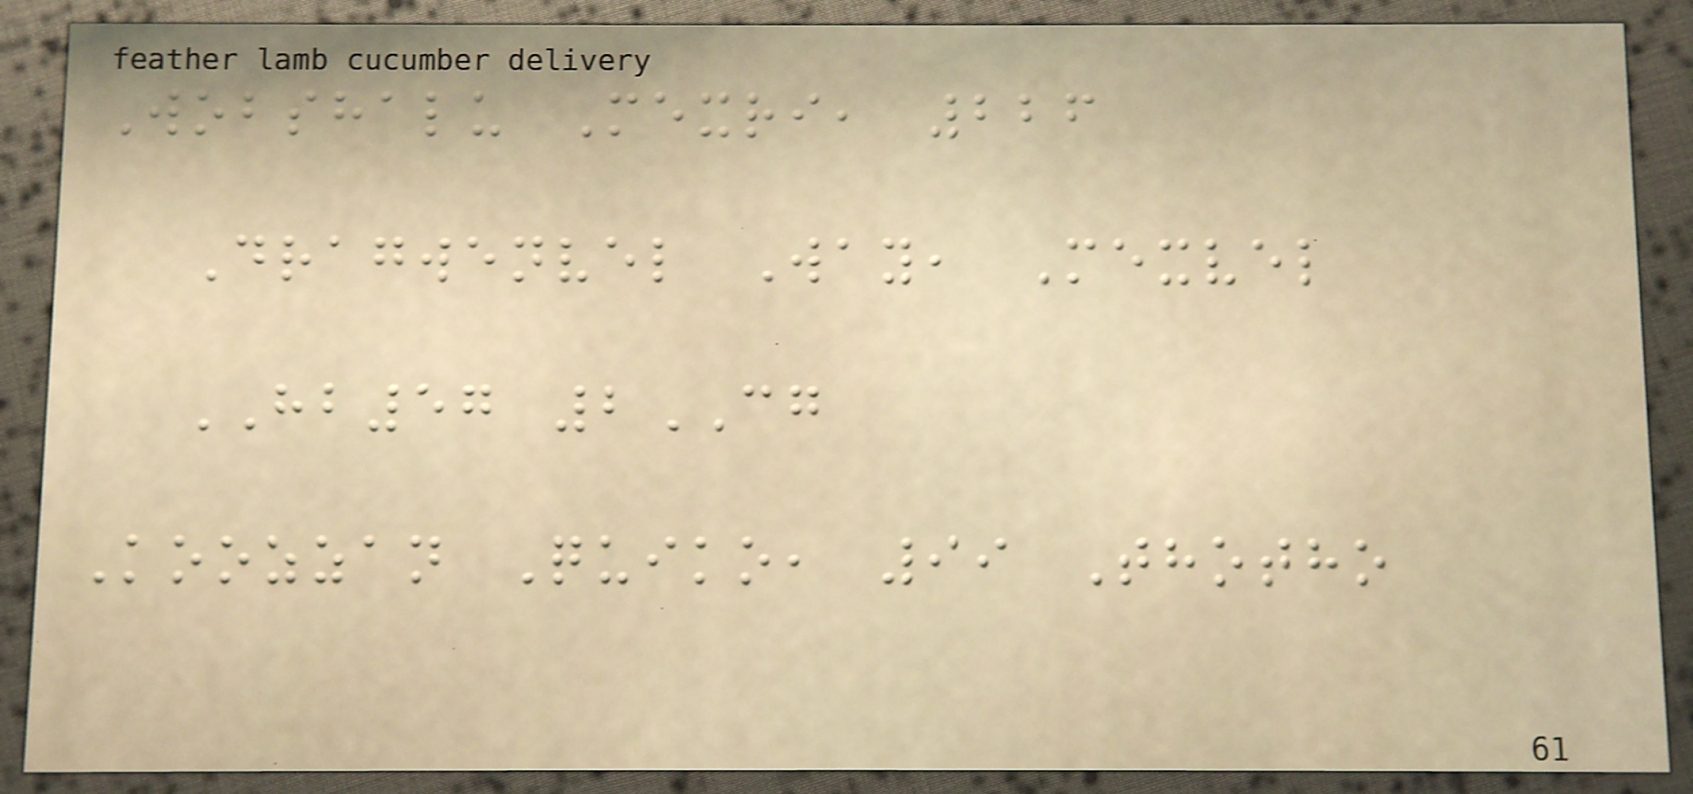Wobshalu Mexri, 226
Dragwenvel Way, Mexvel
HB57 2CG
Koozzan Quiko, 99 Thotho
